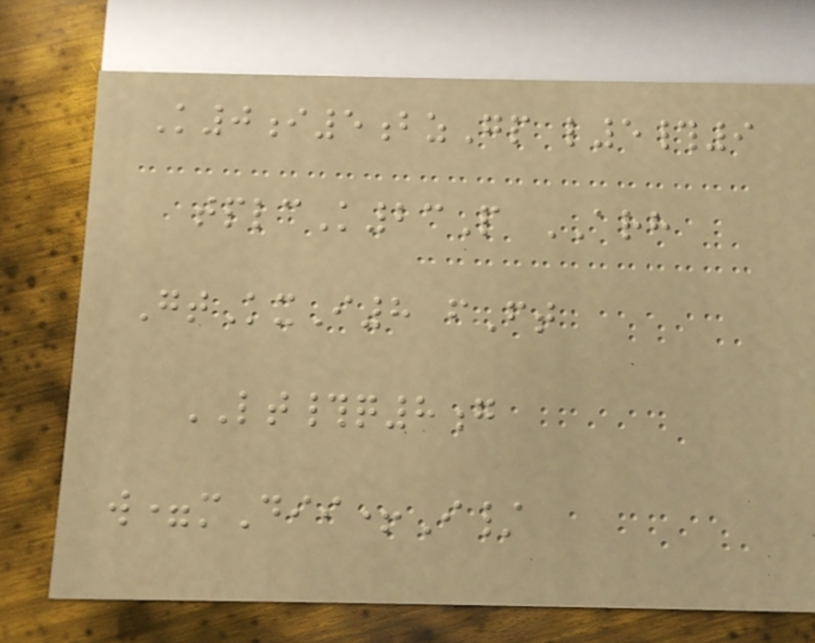K0i5bzGp l5#9
tplcK23P ARH
GtKxI8 fFt
LT#q8g
w=mDii+I/
